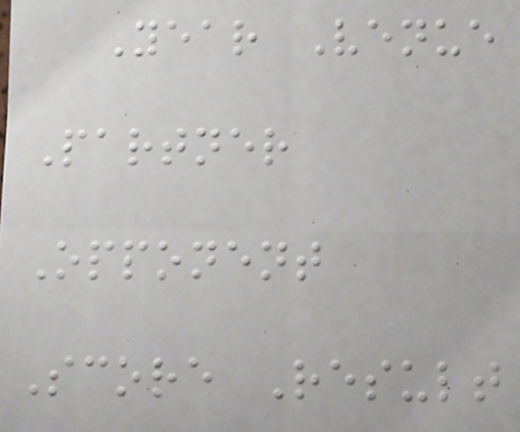Year Venue
Partner
Opponent
Score Result
